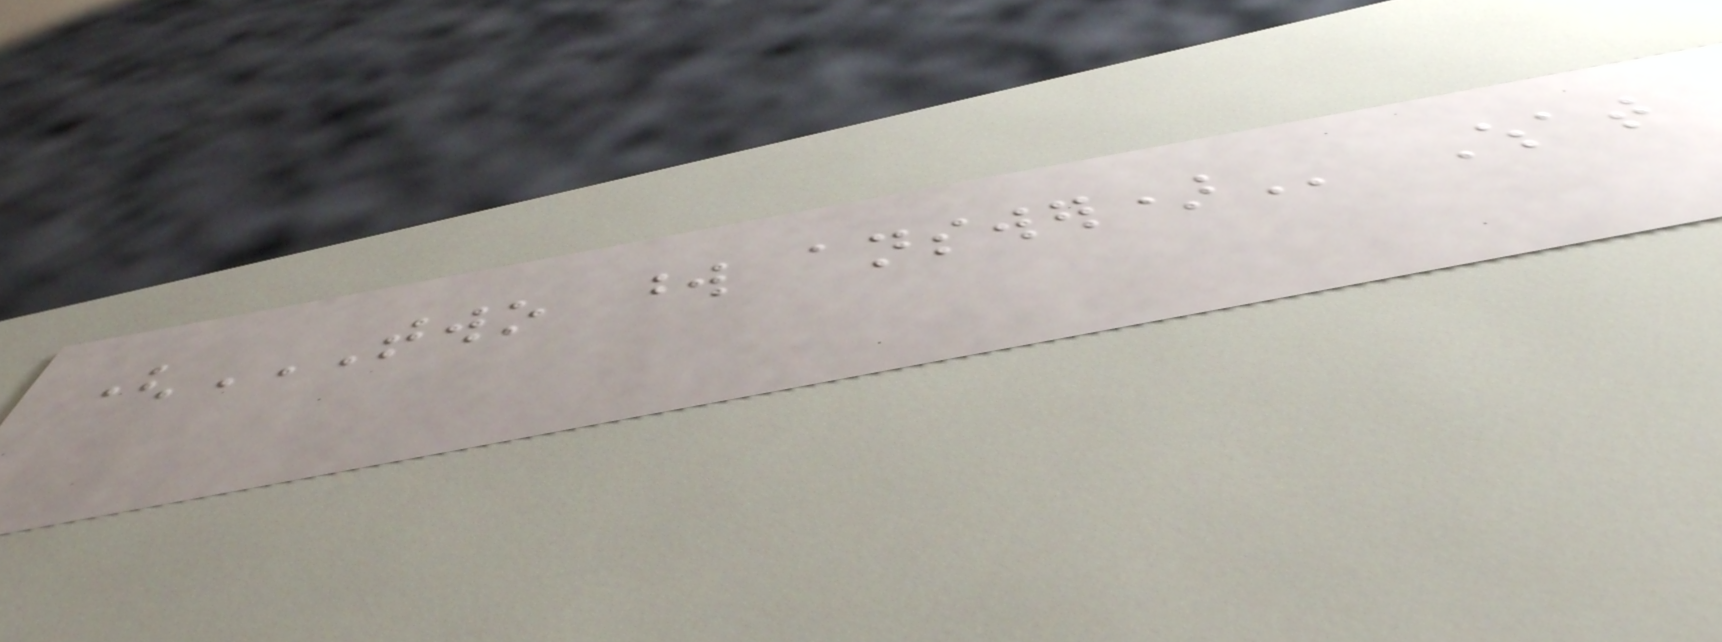(TWO WORD ANSWER) What
